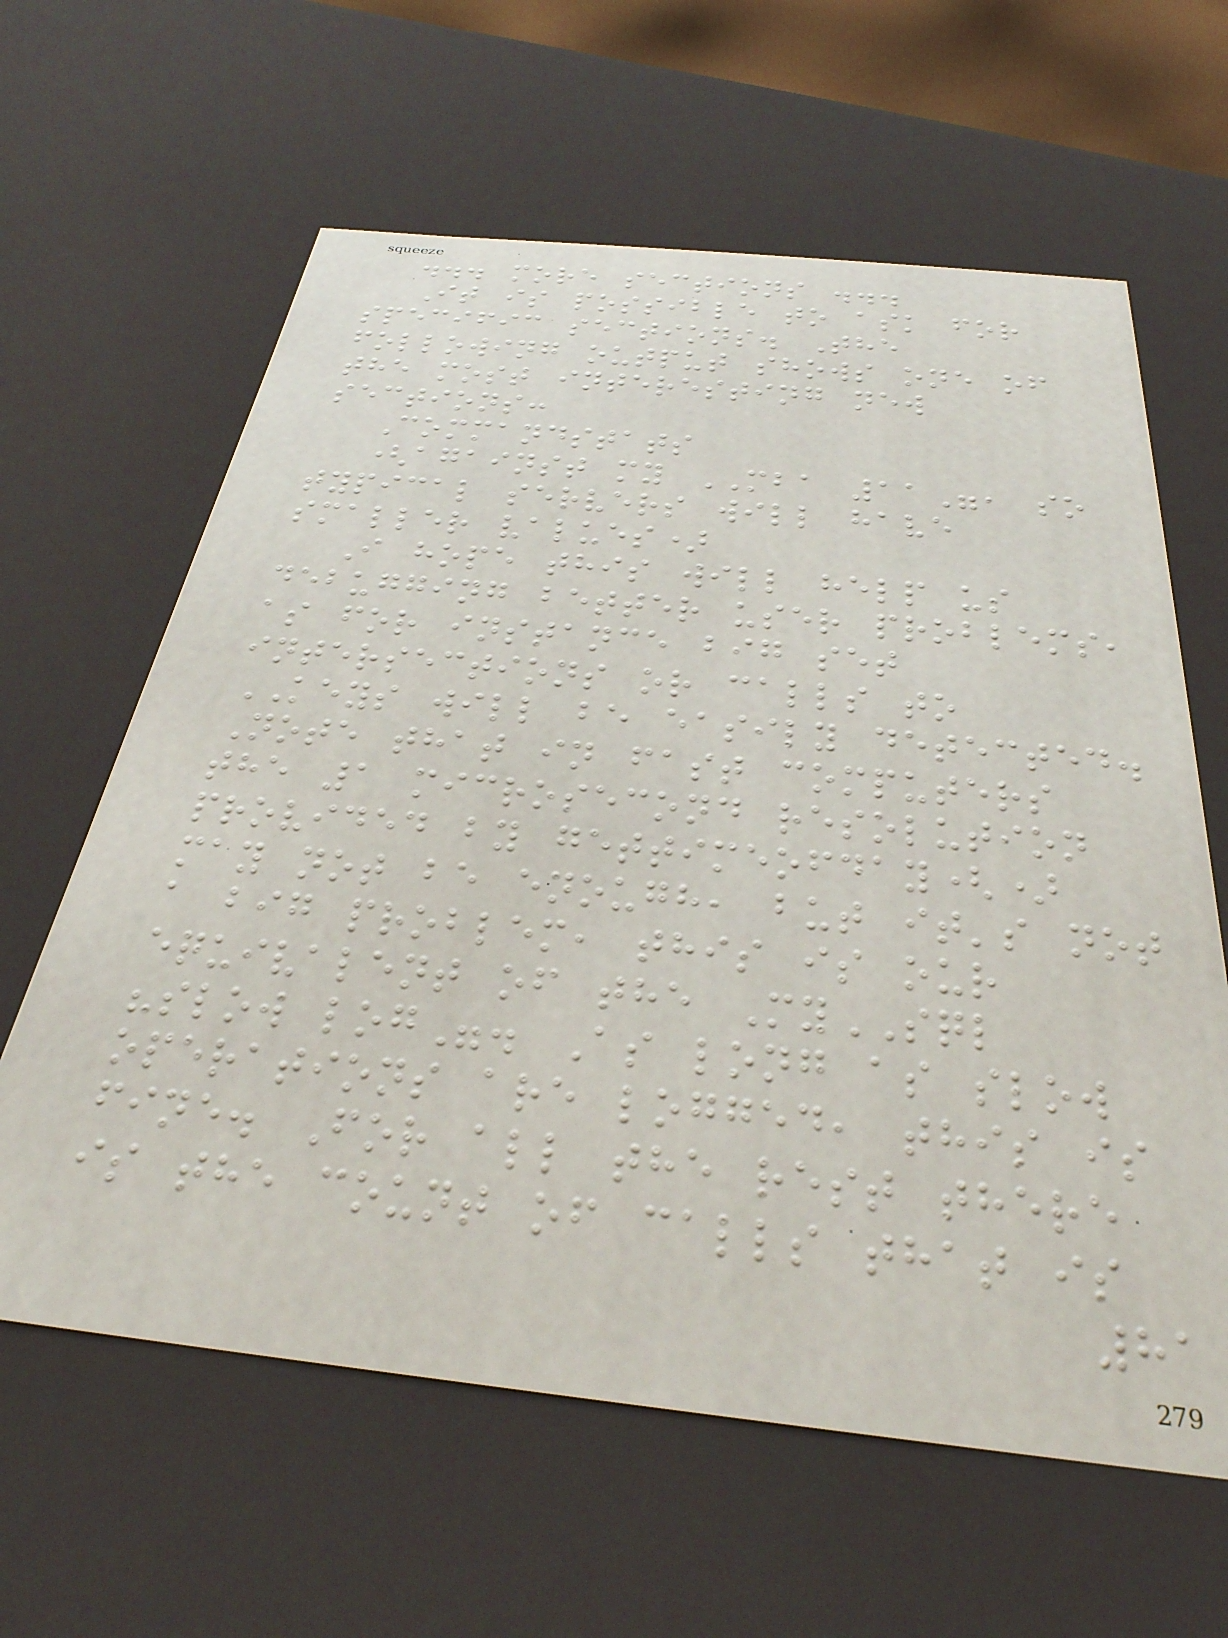... more sections ...
It is possible to ask for
specific sections. The
following output shows one of
the most interesting new
sections:
Commandstats
(against my MBA 11", so
typical servers will have
smaller values)
I hope this will help us
debugging better user problems,
as for instance big set
intersections or calls to
KEYS will be easily detected.
Note that in fast computers
the 1 microsecond resolution
provided by gettimeofday()
may not be enough, but it's not
a big problem, this is our
equivalent of the MySQL
"slow log". As long as slow
operations are logged, this is
fine. For all the rest there
is the count of calls that is
81
